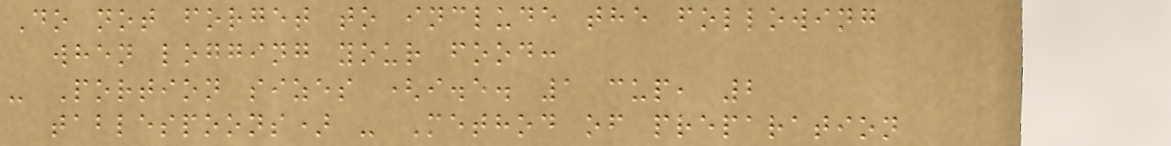Do not forget to include the following
when logging your food:
- Portion sizes (i.e. 1 cup, 2
tablespoons) - Method of preparation
